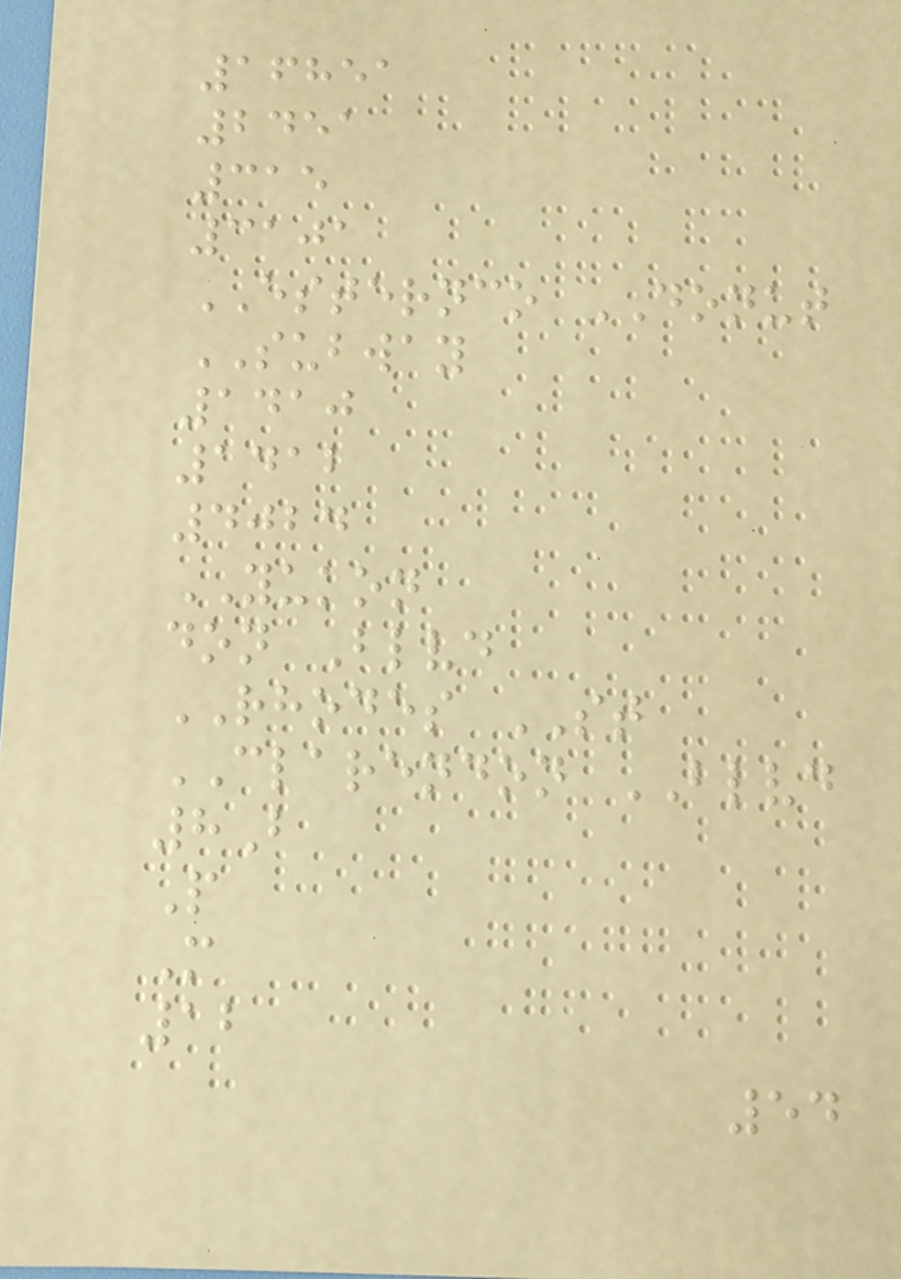16851
2451
315
3101
ESTERNCO DONUT
SUBWAY
1410
1412
4024
YUKON
don Blvd
RHODES ST
CLARENDON BLVD
8B
P
M
12
54
